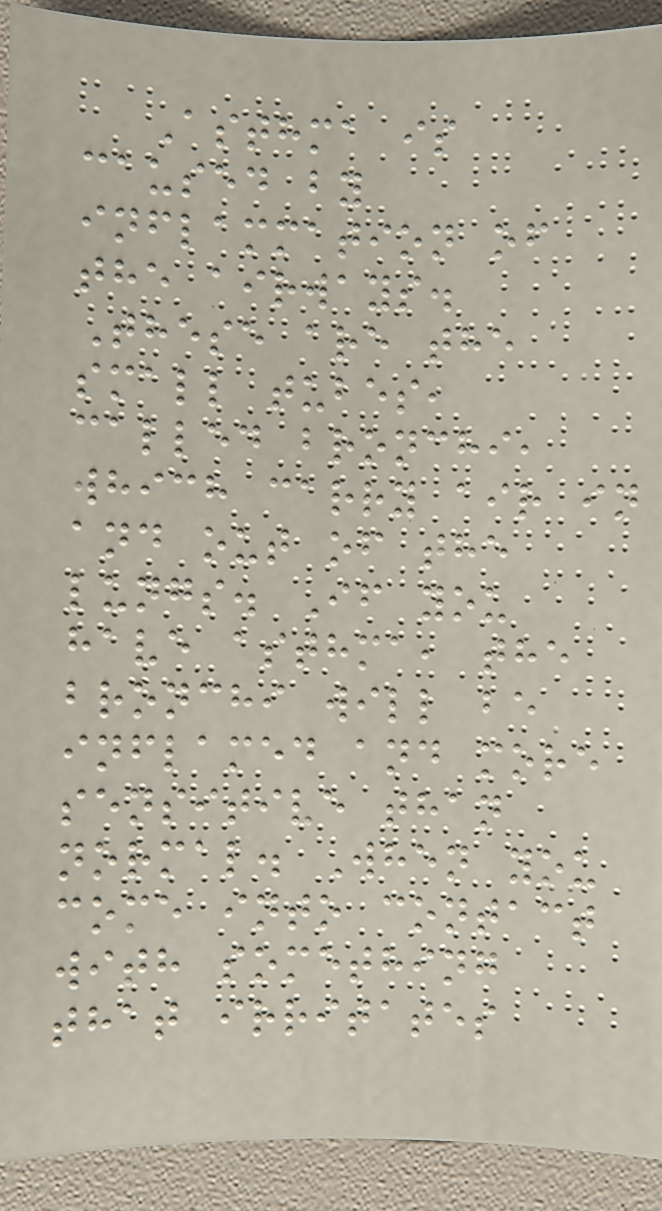Asthma is
caused by
inflammation of
the airways.
These are the
small tubes,
called bronchi,
which carry air in
and out of the
lungs. If you
have asthma, the
bronchi will be
inflamed and more
sensitive than
normal. When you
come into contact
with something
that irritates
